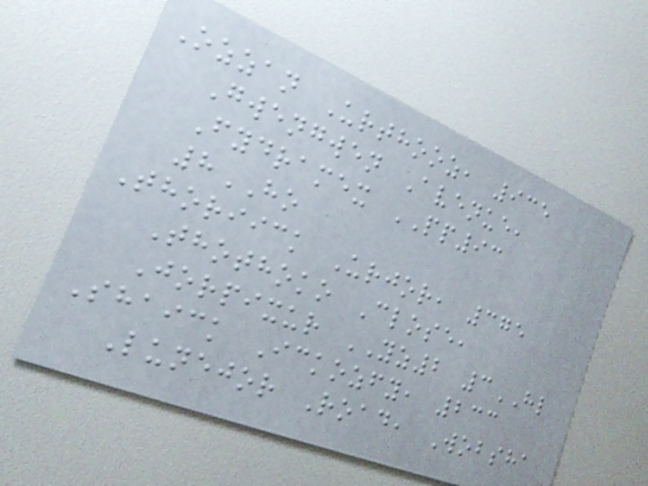Ozzan Urthooz, 935
Gwengwen Avenue,
Fydramex PP93
8HO
Thoriick Urjor, 375
Thothoko Close,
Jorpixur YZ2 3HL
Shaick Ickozfy, 233
Lunejor Road, Wobsha
